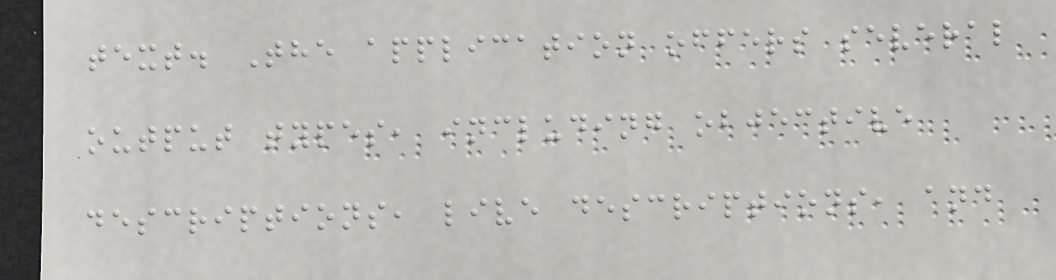text. The application offers several
output types, including objective
descriptions, live descriptions, and
